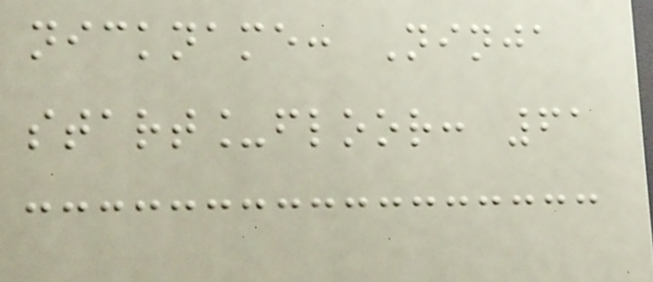nickname: Ninja
start_floor: 61
